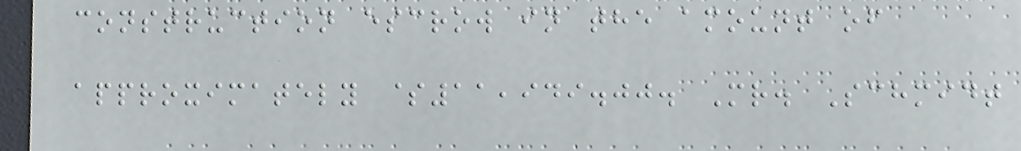construction escrow in the amount of
approximately $11,949.00. Mr. Schmidt
